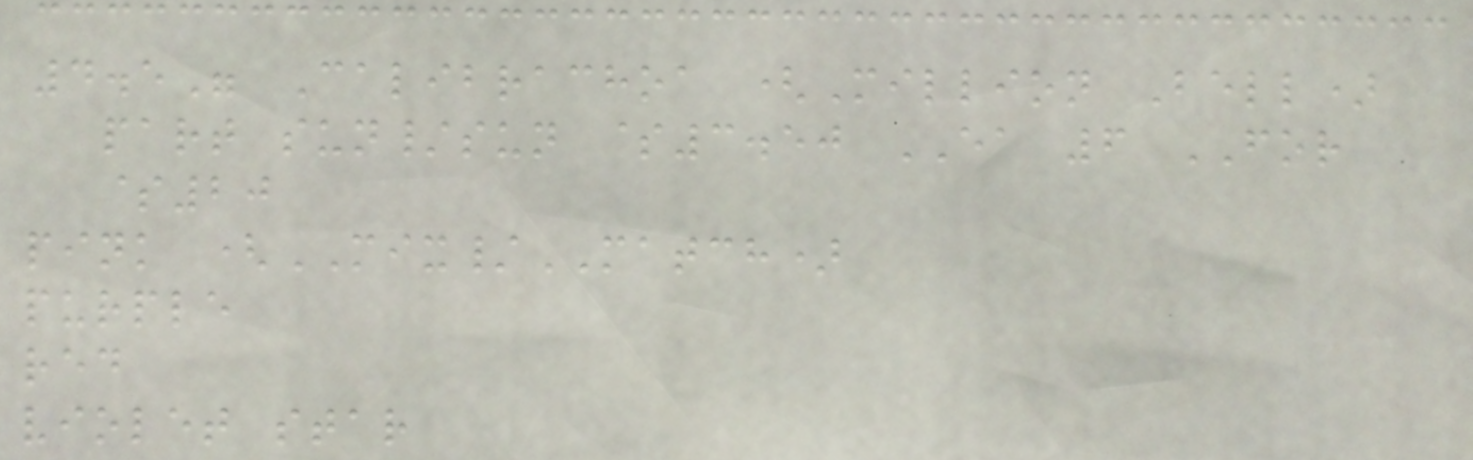4.5" Calibrachoa (Million Bell)
part sun/sun $3.50 EA 6 FOR
$20
pink (MIX/MATCH)
purple
red
violet star
